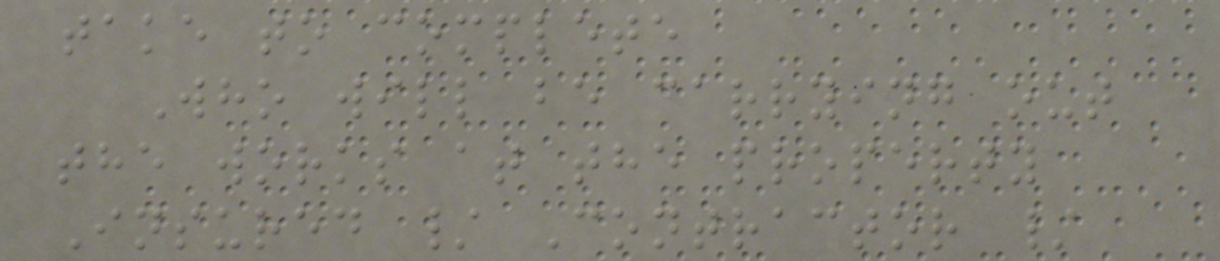take to complete
Who will be carrying out
the works at the property
Insured / Contractor /
